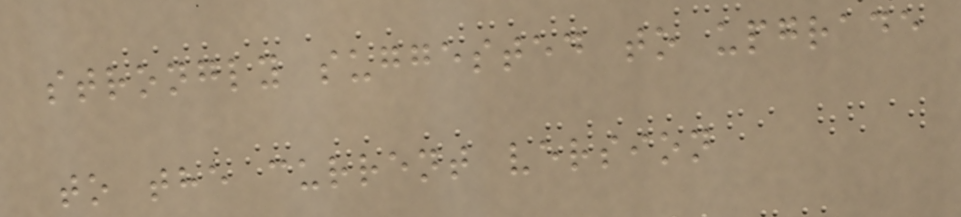strongly suggested to upgrade
to the current version
